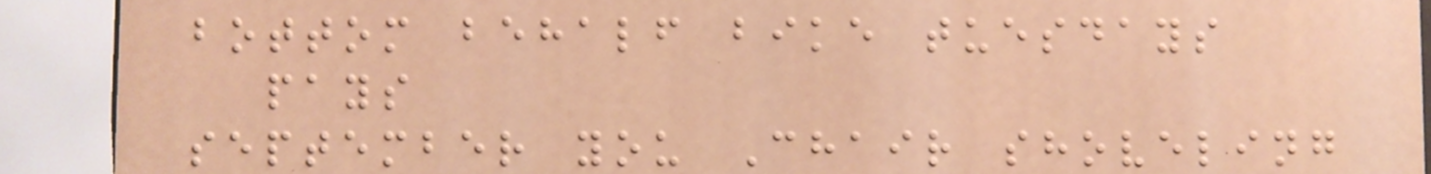bottom behalf bike tuesdays
pays
september you Chair shoveling
